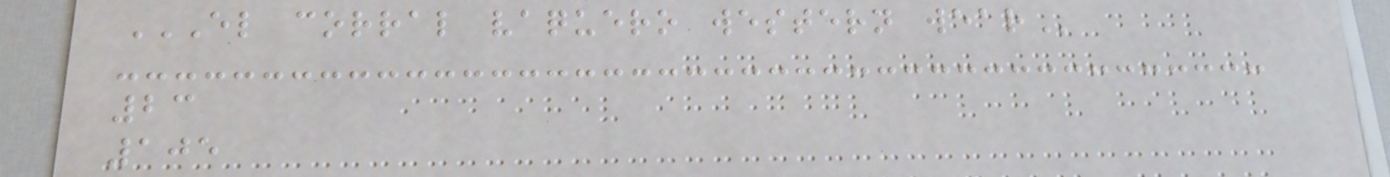EL CORRAL VAQUERO WESTERN WEAR
23
105
